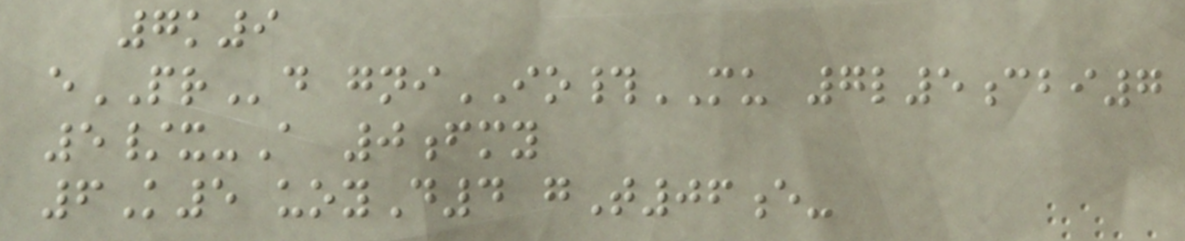7k9
ePRd gniIO#MU 7l5cbi7
5/x-A 0fmy
6K5 uoyD4 gT06e-
